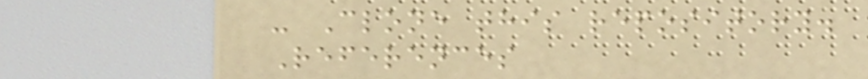- Clone this repository.
References
